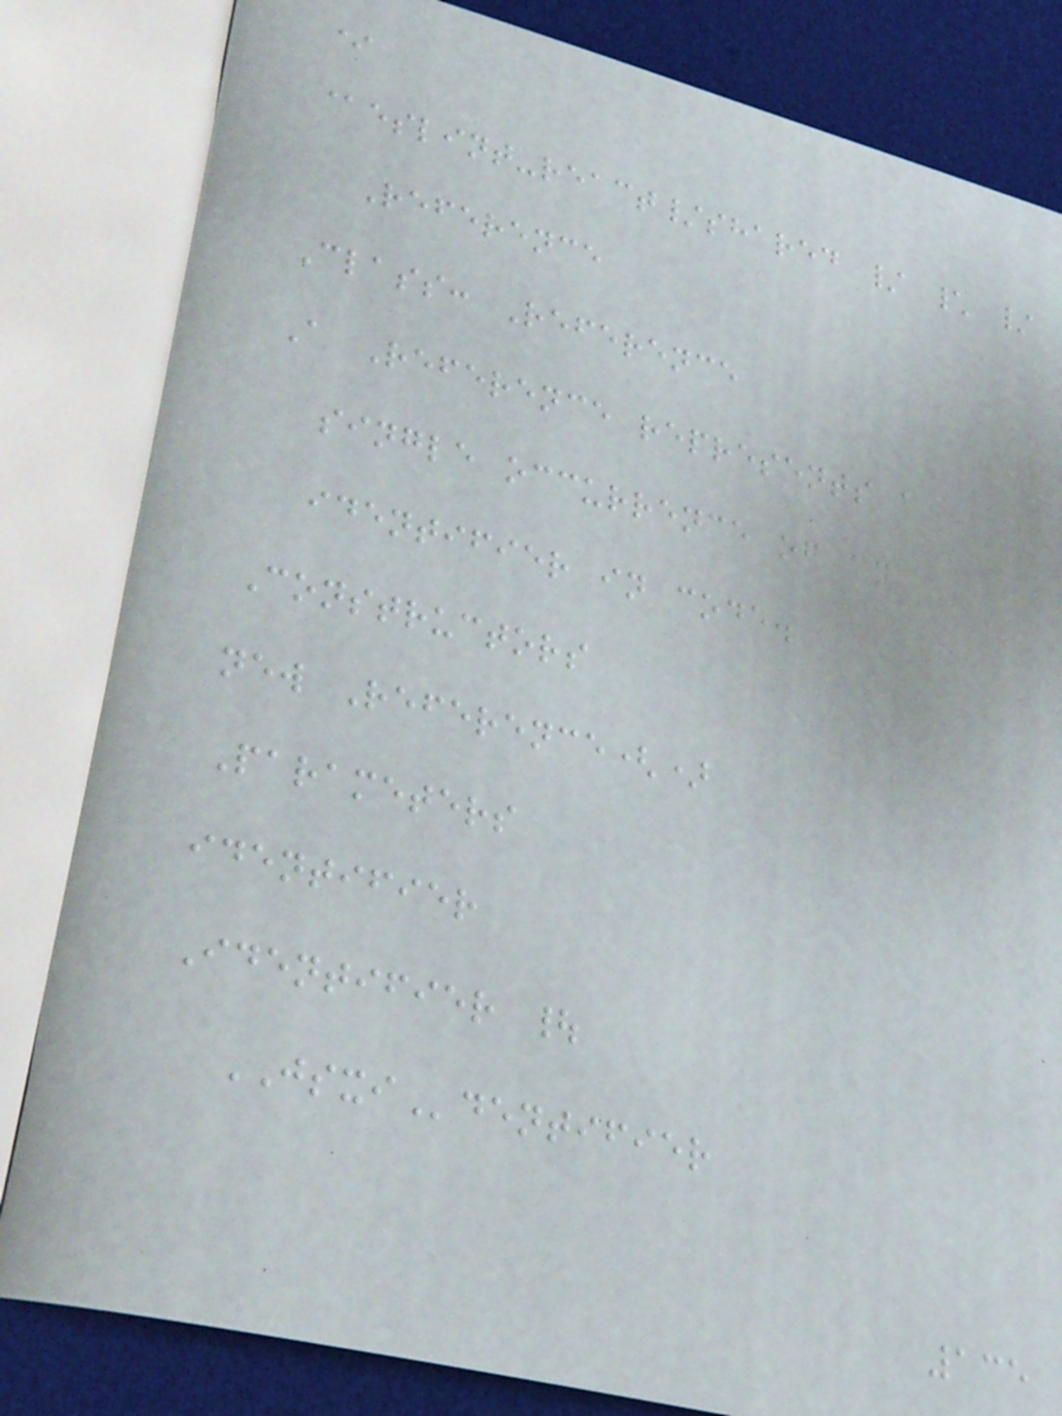*
@eslint-react/shared / \ /
Reference
Class: Reference
A Reference represents a
single occurrence of an
identifier in code.
Constructors
new Reference()
Parameters
identifier
Identifier |
JSXIdentifier
135
